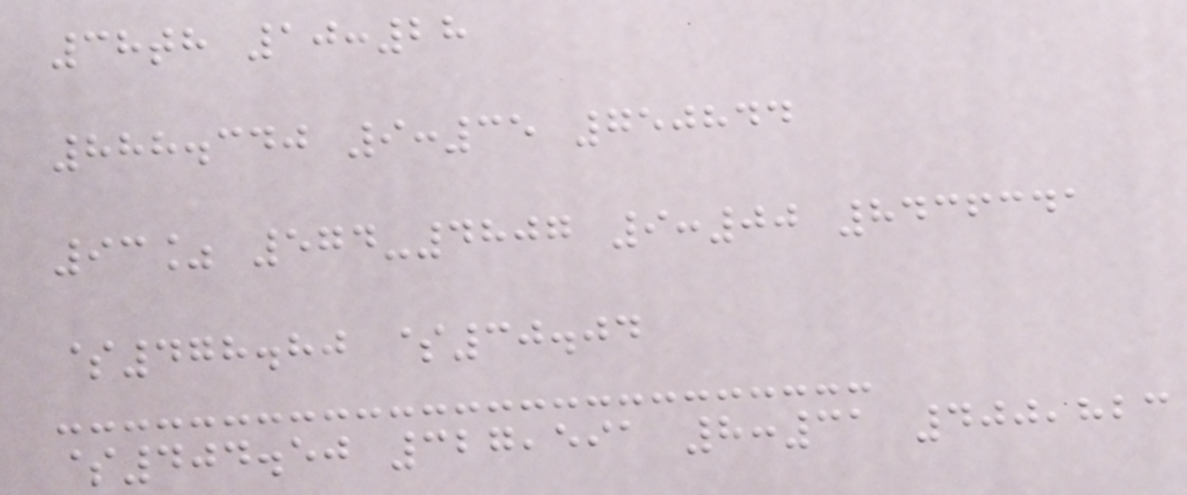38th 10:28
888.340 9:35 750844
93% 574-4807 9:00 8436341
$478.80 $30.04
$404.50 327,591 8:31 400,823
